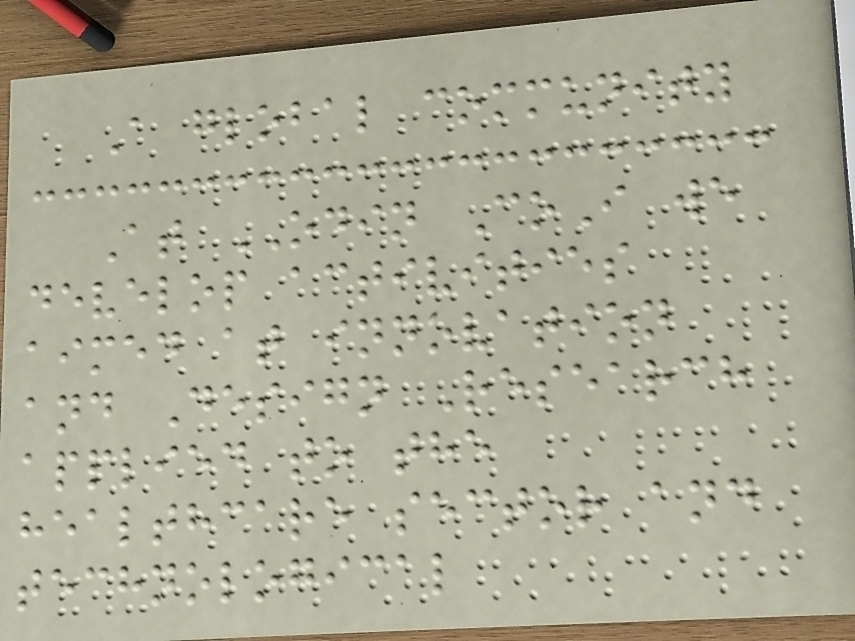A global community
At ODIN CoI we
develop activities
aimed at innovation
and Design Research
applied to the
healthcare sector and
technological
